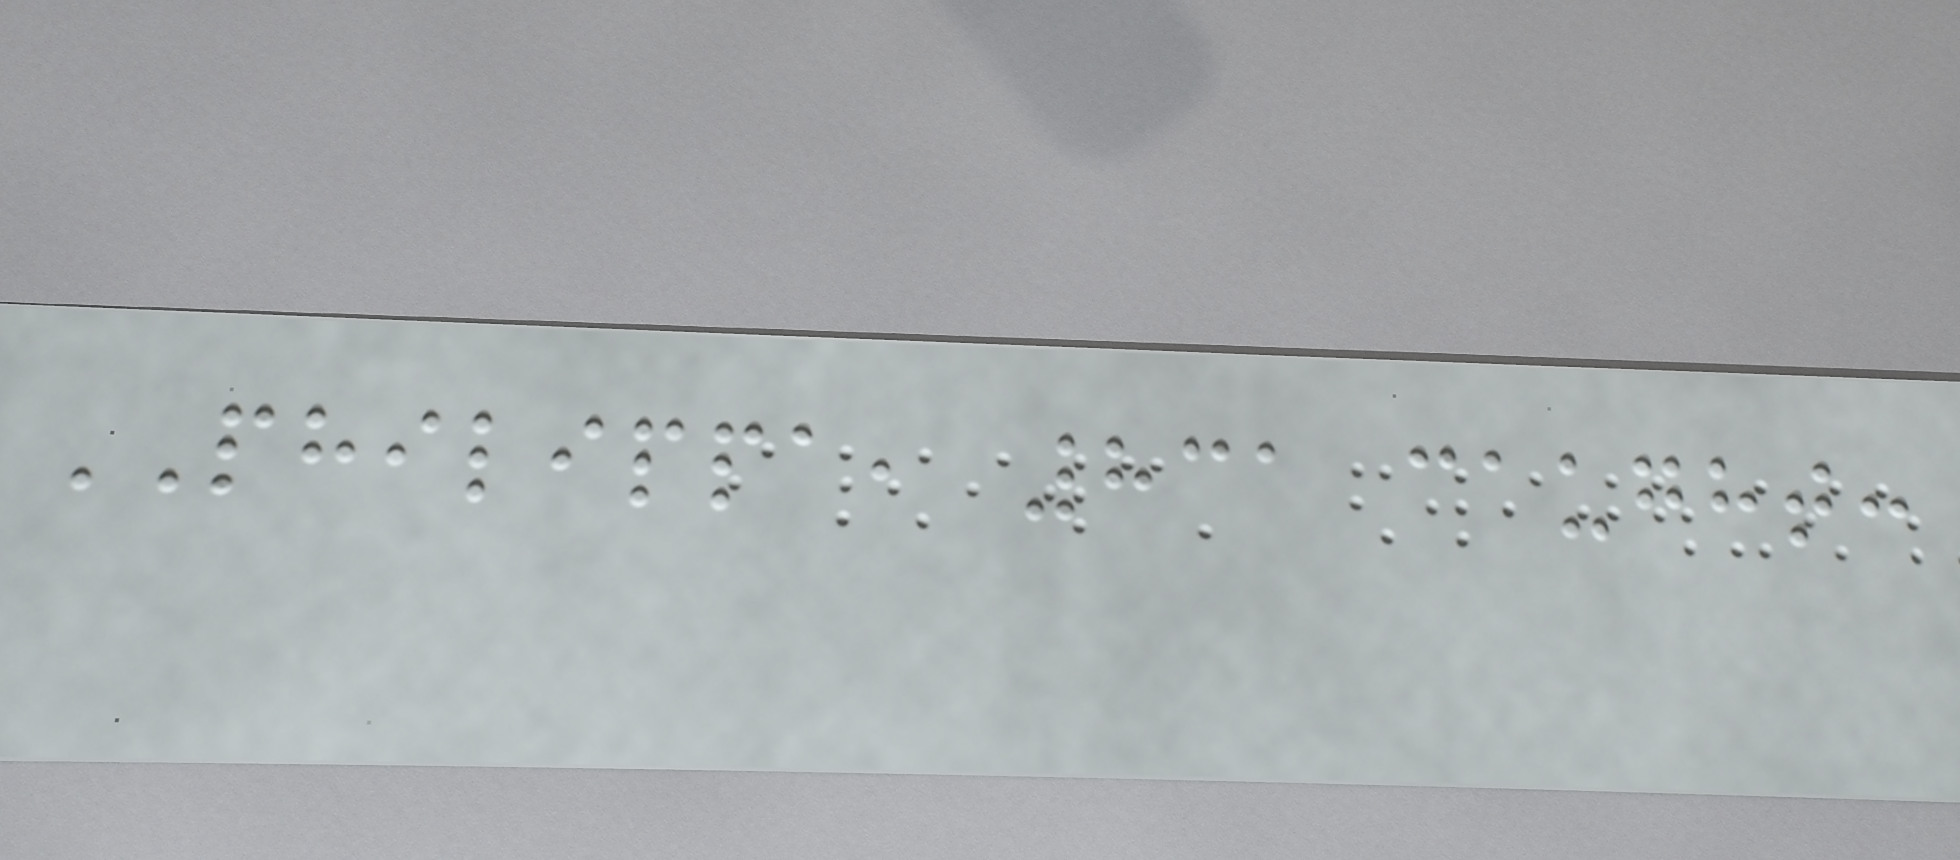PHILIPPA, 831 caught:
